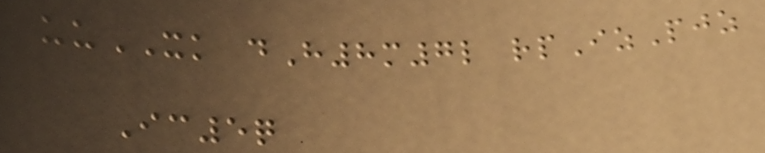uuXK dH8m7l rpIzPjz
Ic5q
